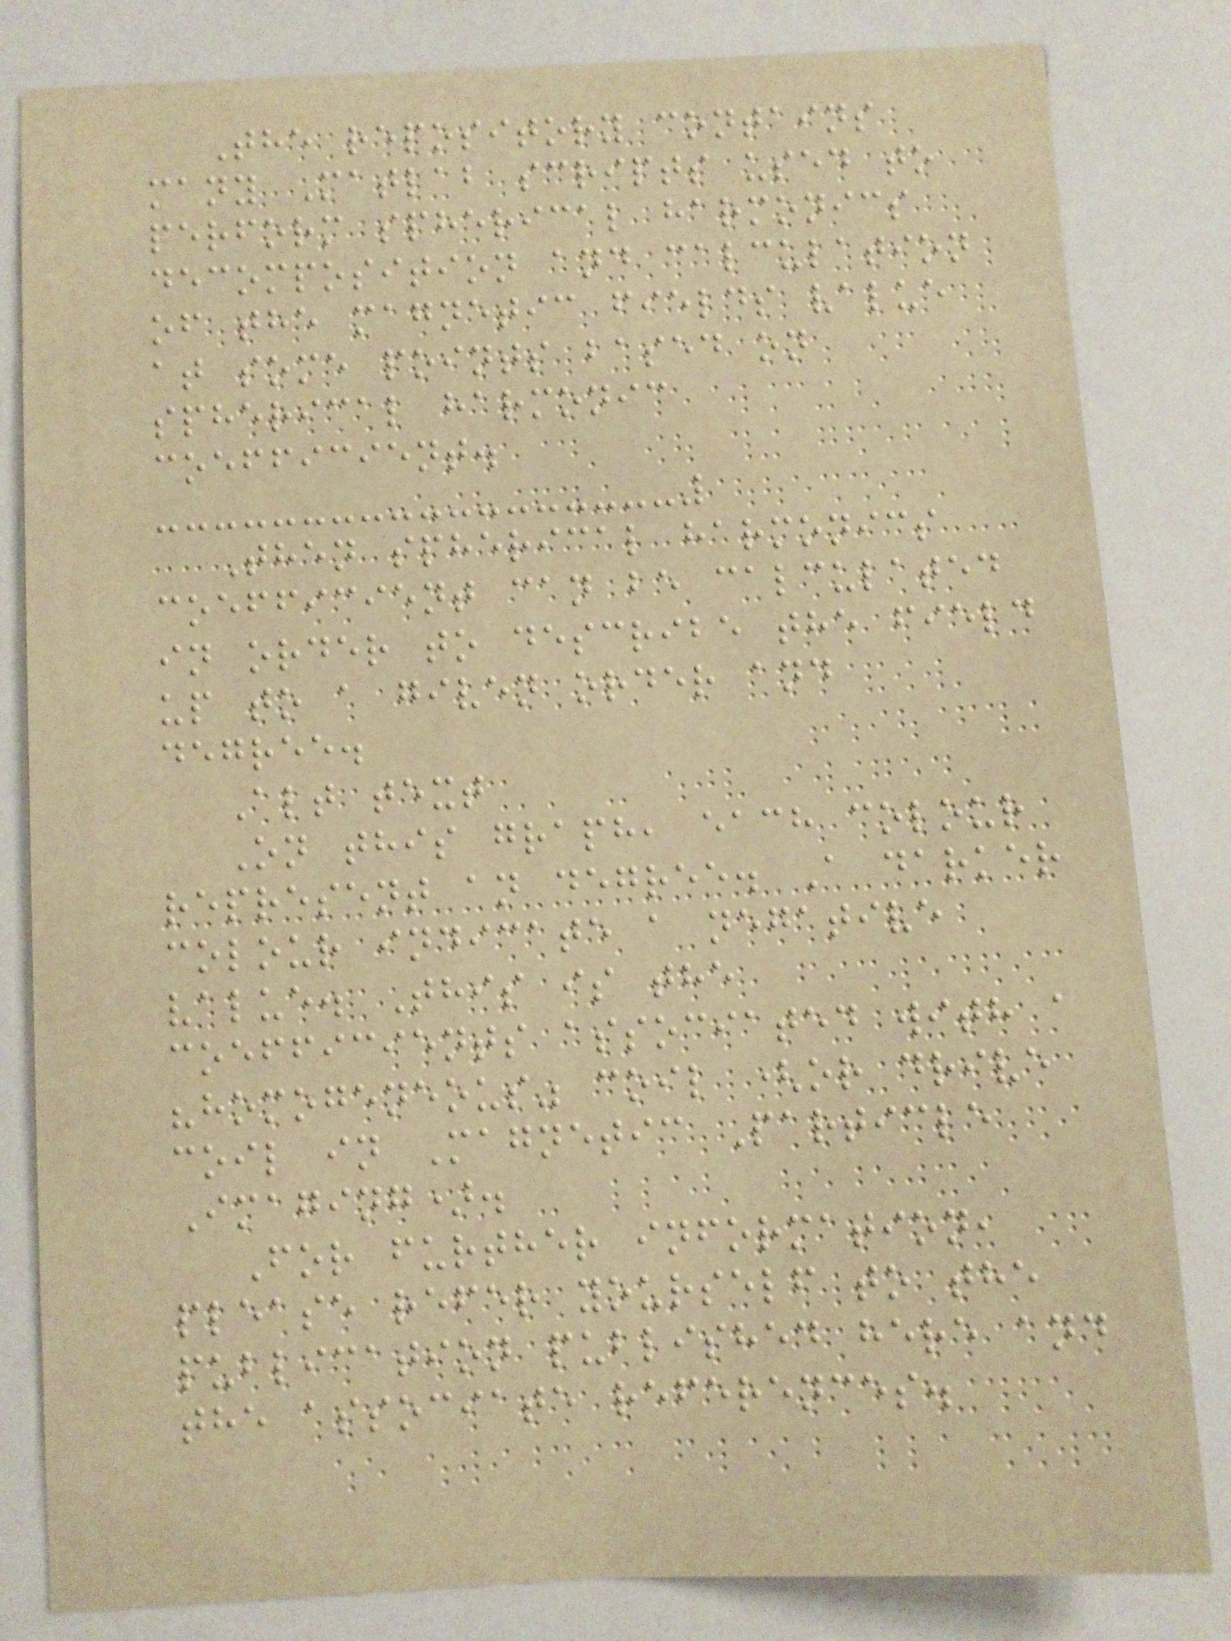The repository contains
many Matlab scripts used to
perform spherical harmonics
decomposition and calculation
of the magnetic fields value
at some points based on
spherical harmonic
coefficient.
Then spherical harmonics
coefficient can be calculated
in order to describe the field
up to a given order and
degree.
Alt text
On this graph, each colour
represent an degree. A darker
colour indicate a negative
value. This is the
coefficients associated with a
"homogeneous" coil (or drive
coil in Magnetic Particle
Imaging).
For further information,
please refer yourself to the
publication published here and
the associate references.
